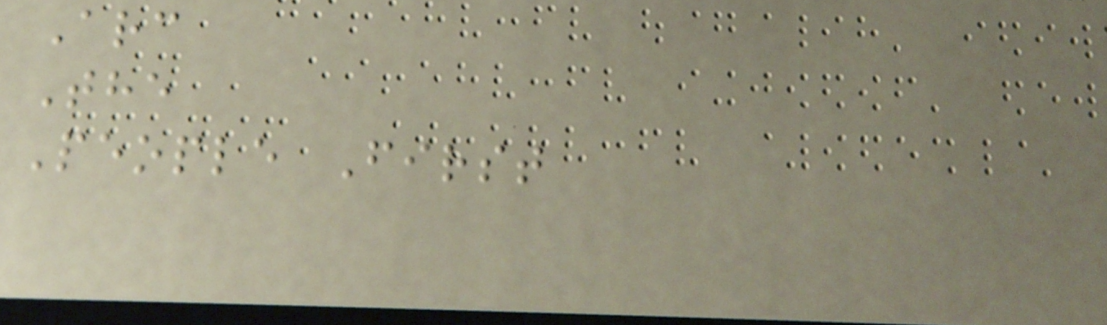Arc
The
People First
